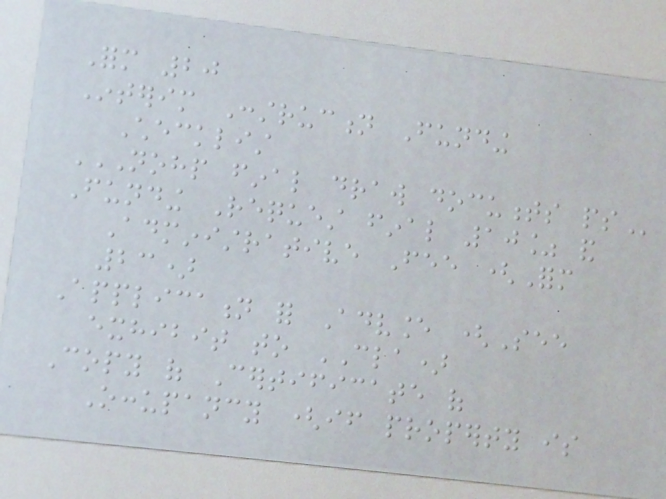Form 20
Interim Construction Funding
Checklist
NOHP FINAL DRAW DOCUMENTS PS
Funding Request final 10% and
Administrative Fee (Form
23)
Application for Advance (See
exhibit to CLA)
Copy of Certificate of
Occupancy (if property is
